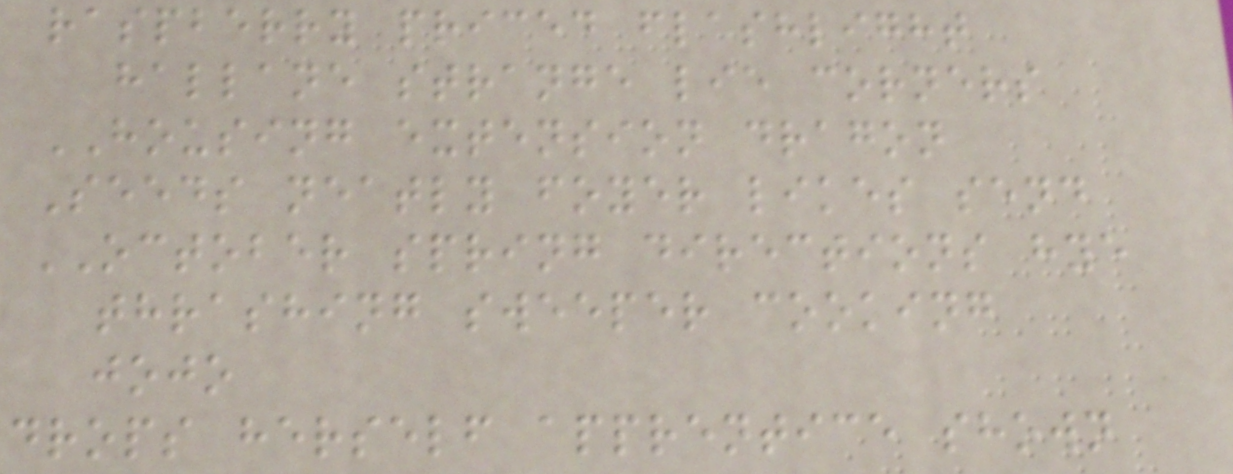raspberry priced flashlight
hallane strange lie corners
HOUSING extension dragon
Seeds neatly foyer likes send
OCTOBER spring directions hye
thrashing sweeper cooking
jojo
drops herself apprentice shown
